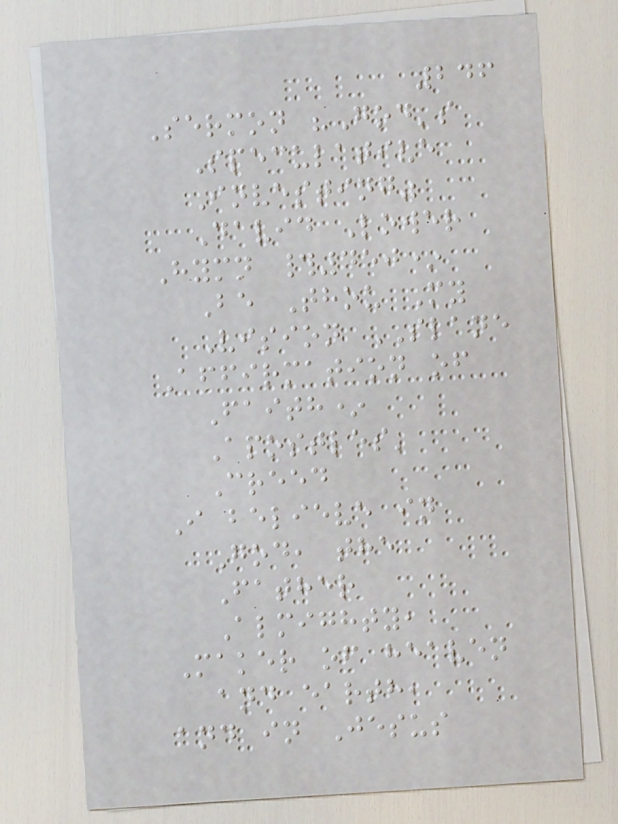246
Sermon "God's
Speculative
Investing"
David Lower
Hymn #450*
Be Thou My
Vision SLANE
Affirmation of
Faith*
Apostles'
Creed
I believe in
God, the
Father
Almighty,
Maker of heaven
and earth,
and in Jesus
